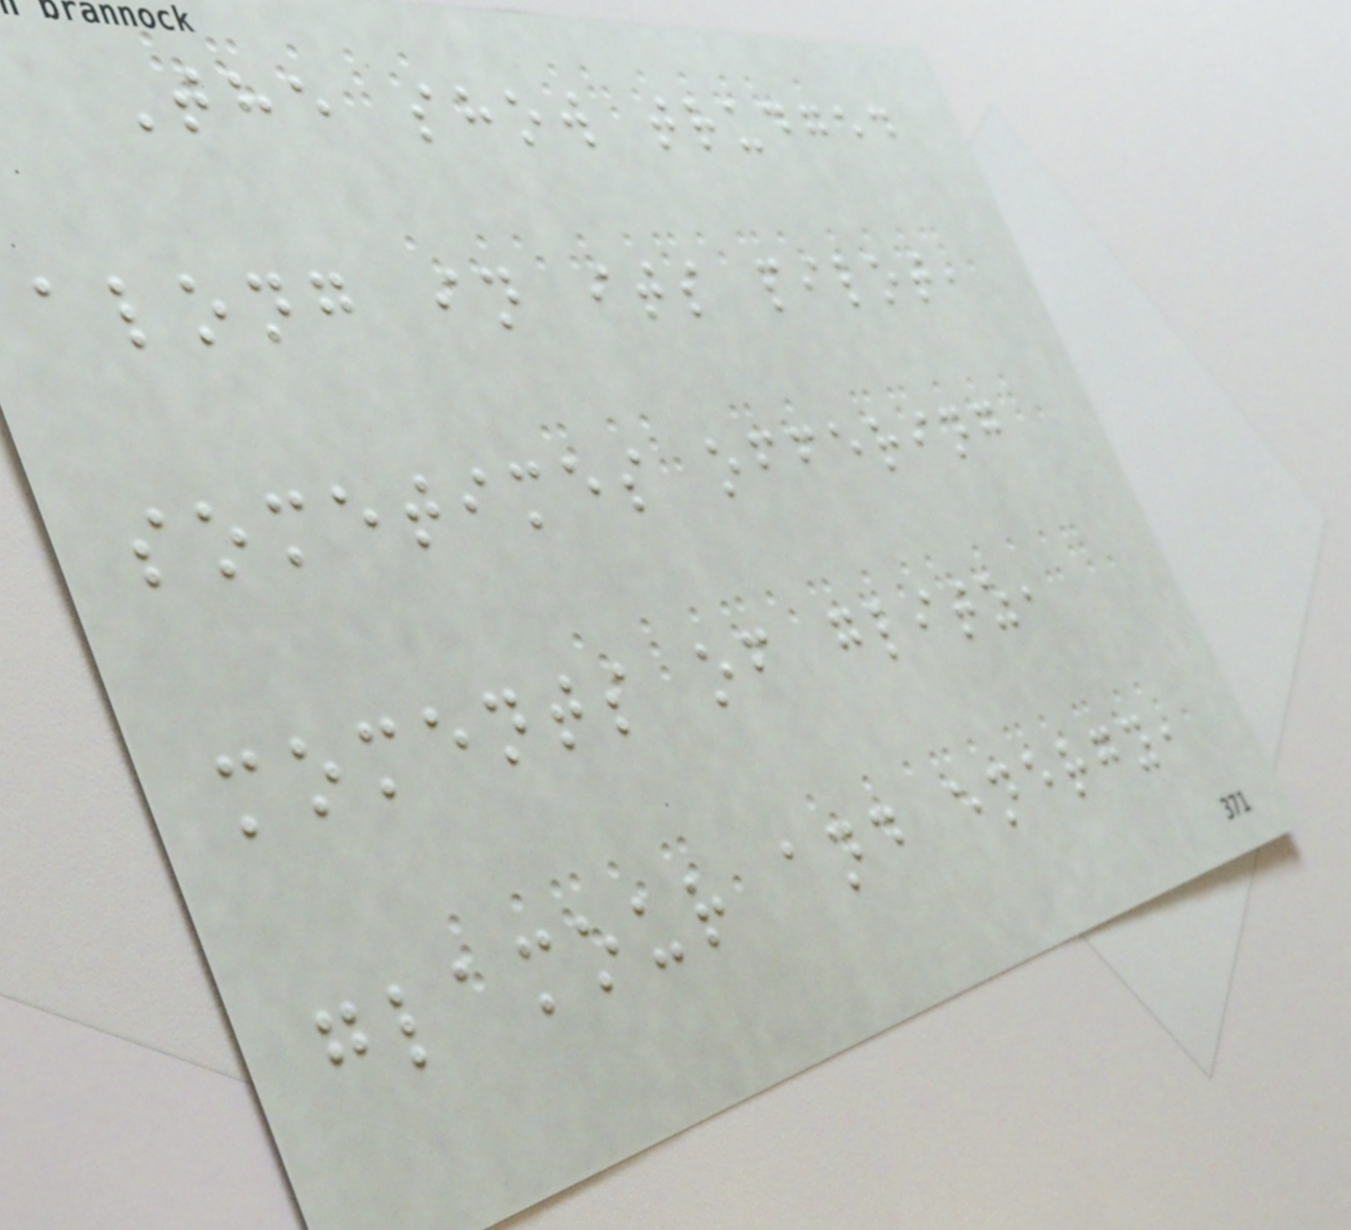The show trudged
along in its pilot,
sometimes offering
moments of glitz,
glamour and energy,
